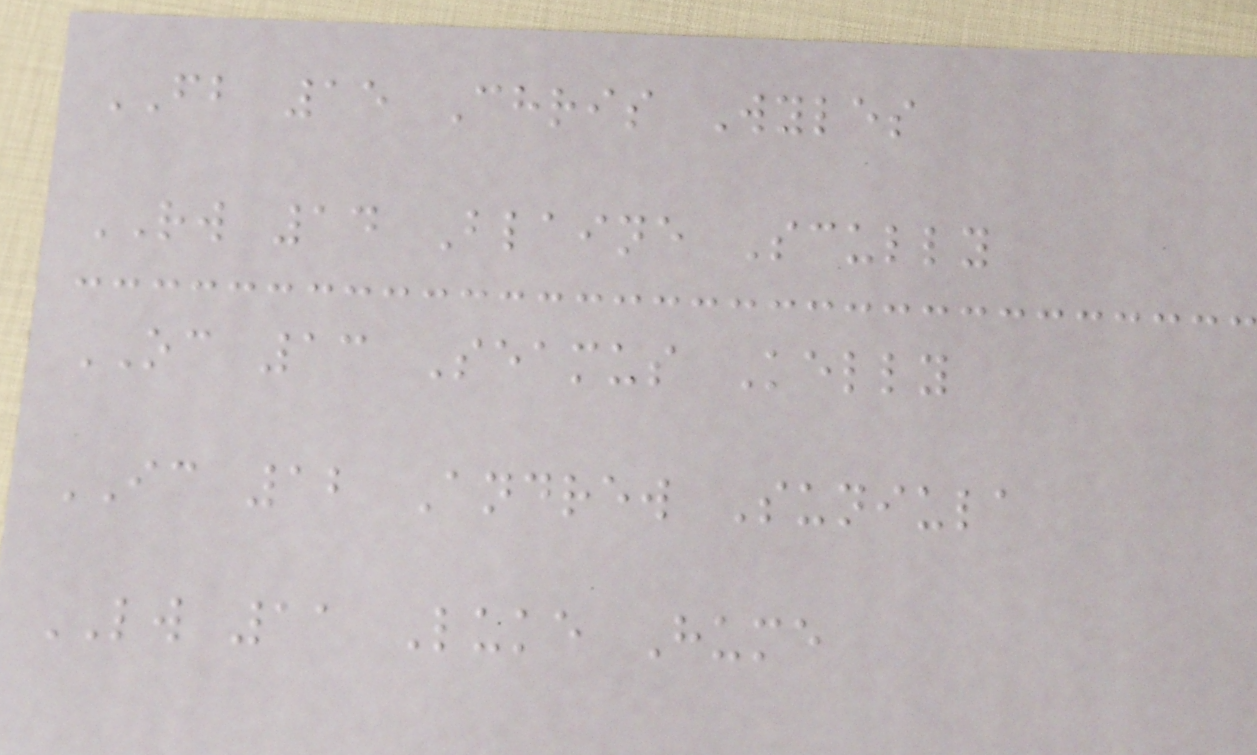FB 15 Chris Wyles
RW 14 Blaine Scully
OC 13 Seamus Kelly
IC 12 Andrew Suniula
LW 11 Luke Hume
